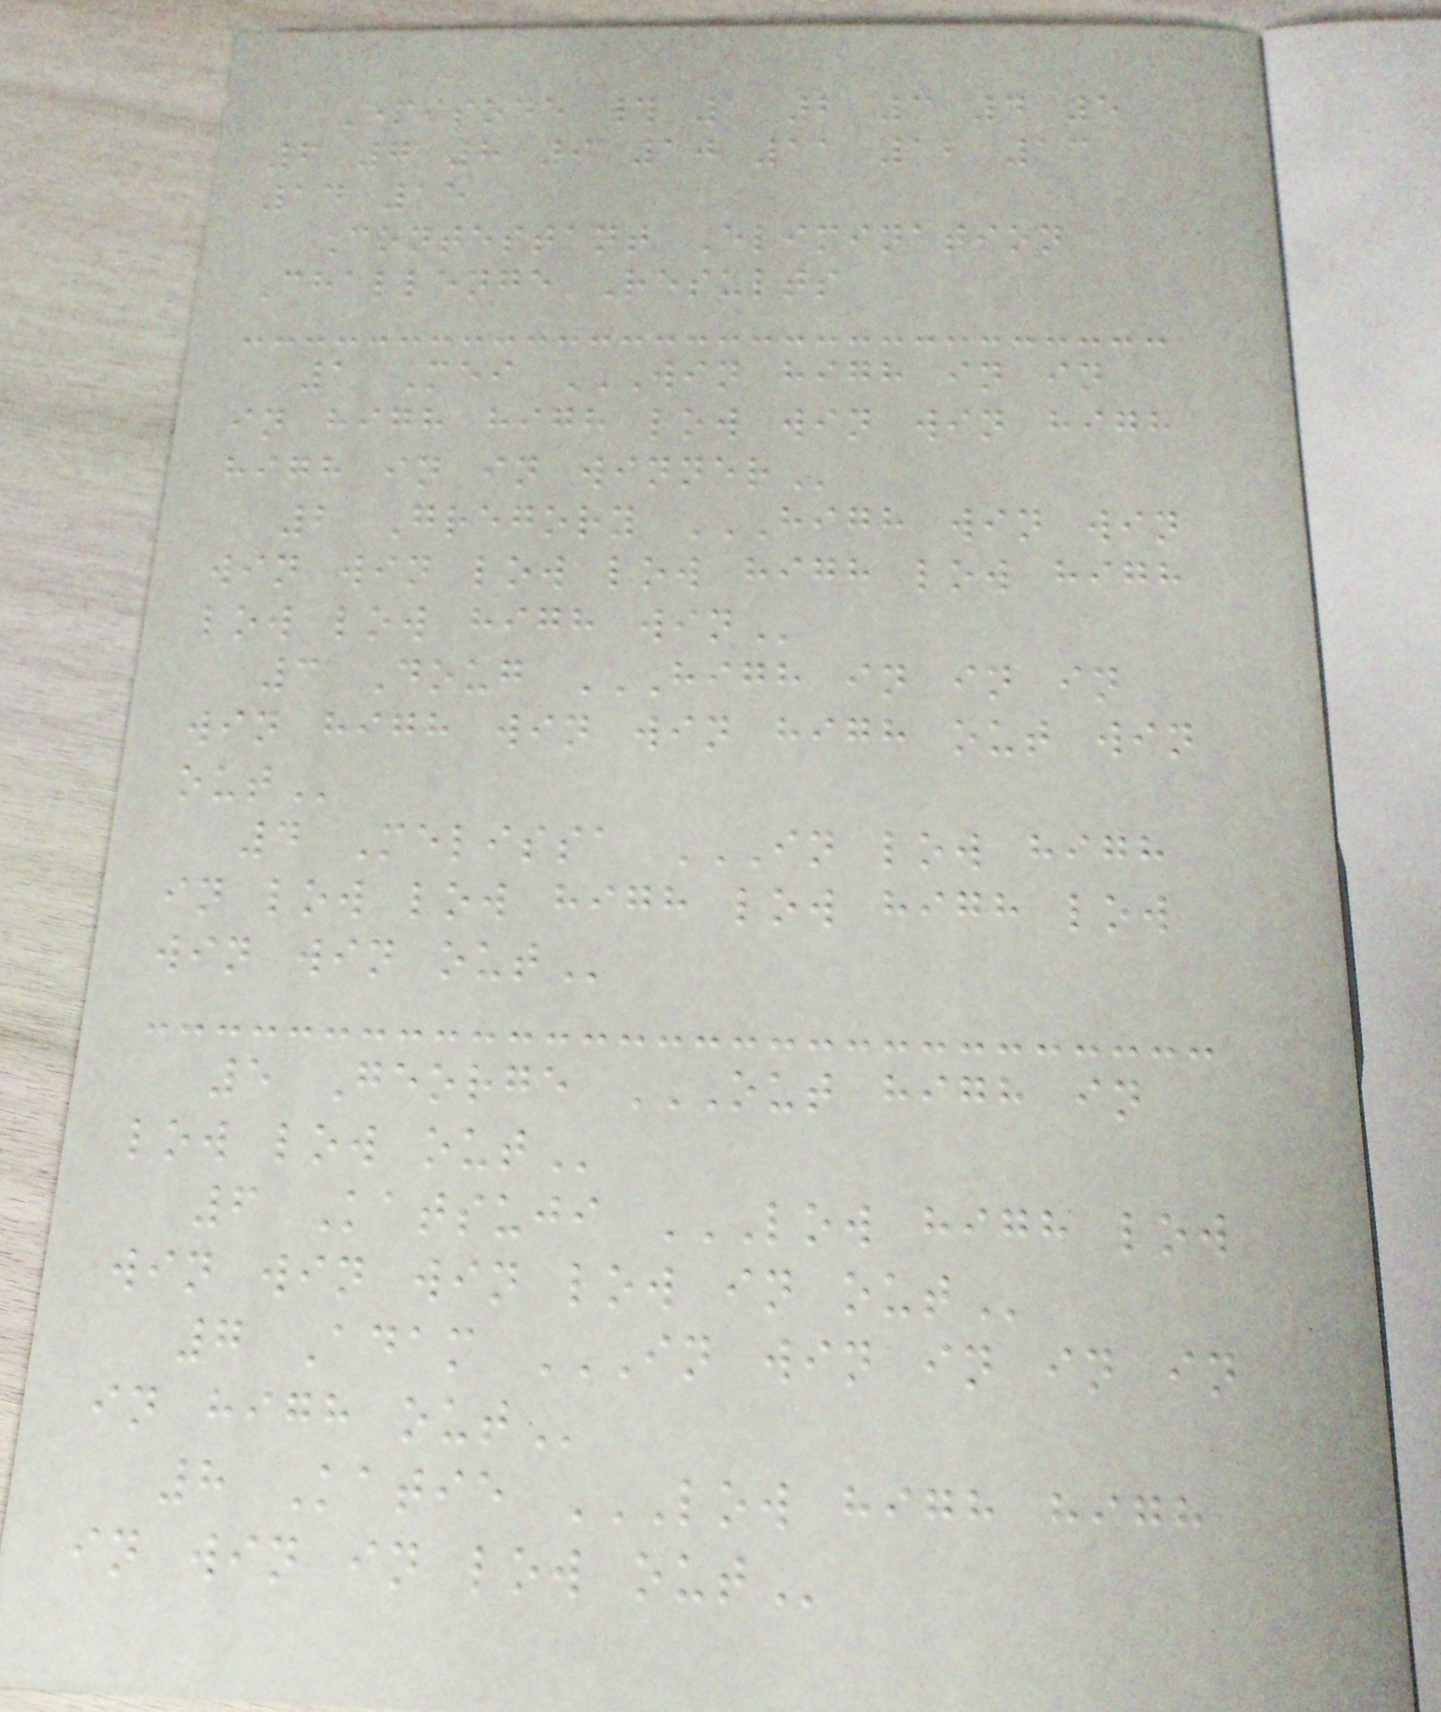Episode # 1 2 3 4 5
6 7 8 9 10 11 12 13
14 15
Contestant Elimination
Challenge Results
1 Mei WIN HIGH IN IN
IN HIGH HIGH LOW WIN WIN HIGH
HIGH IN IN WINNER
2 Gregory HIGH WIN WIN
WIN WIN LOW LOW HIGH LOW HIGH
LOW LOW HIGH WIN
3 Doug HIGH IN IN IN
WIN HIGH WIN WIN HIGH OUT WIN
OUT
4 Melissa IN LOW HIGH
IN LOW LOW HIGH LOW HIGH LOW
WIN WIN OUT
5 George OUT HIGH IN
LOW LOW OUT
6 Katsuji LOW HIGH LOW
WIN WIN WIN LOW IN OUT
7 Adam IN WIN IN IN IN
IN HIGH OUT
8 Katie LOW HIGH HIGH
IN WIN IN LOW OUT
